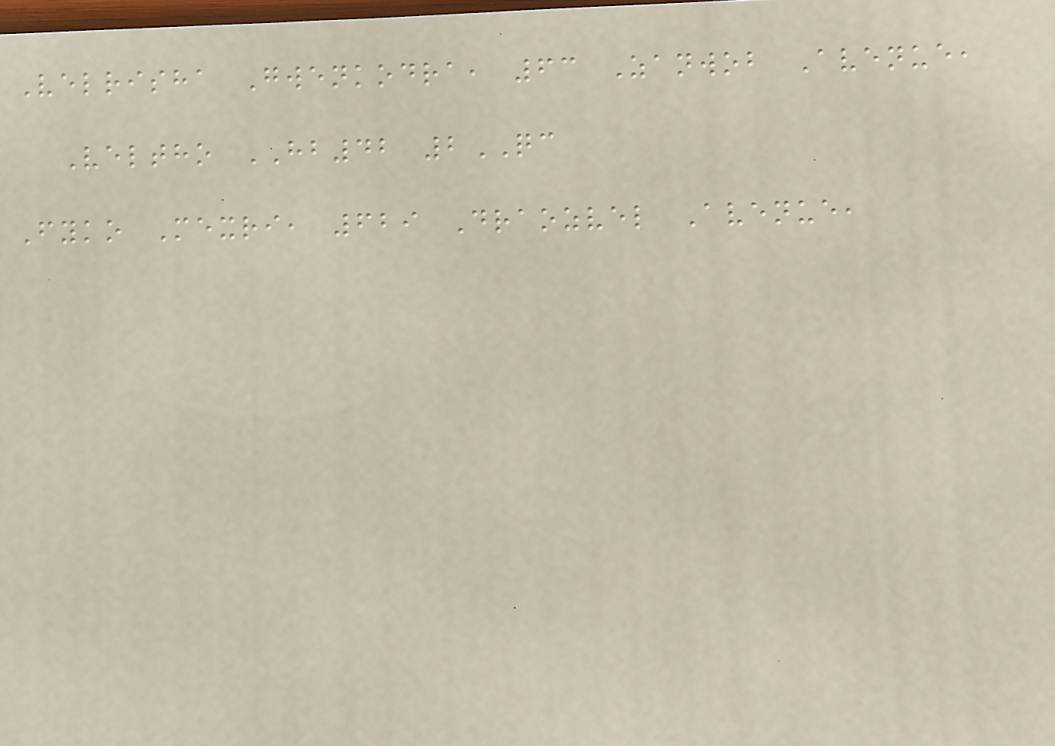Velrisha Gwenkodra, 63 Zanwob Avenue,
Veltho HB42 2QC
Fyko Mexri, 629 Draozvel Avenue,
